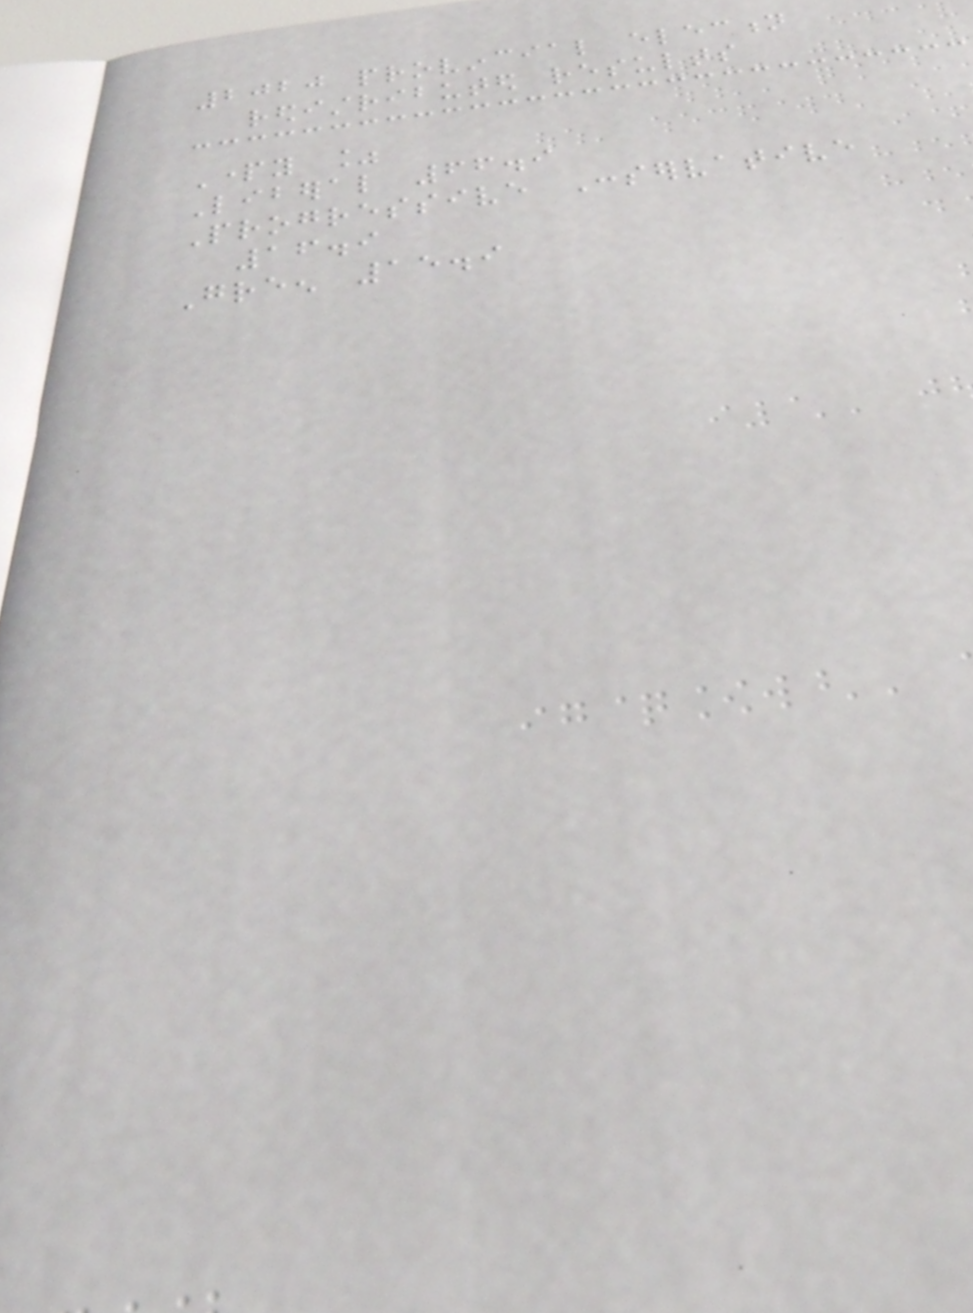2020 provincial election
redistributed results
Party %
Liberal 66.9
Progressive Conservative
16.9
Green 15.9
